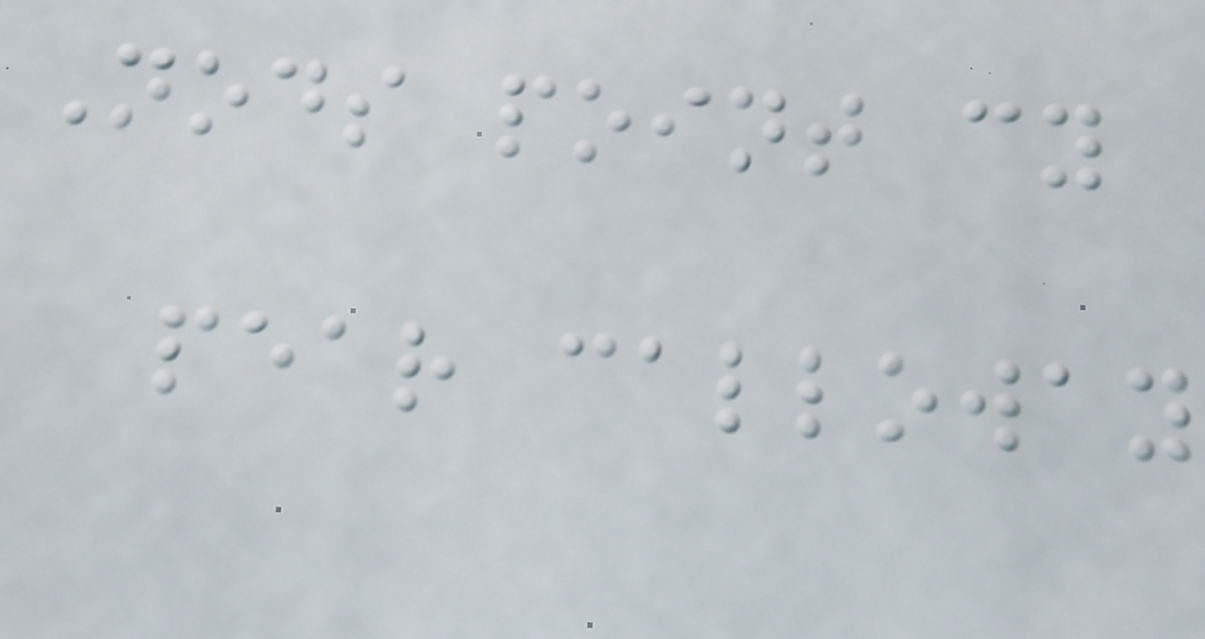Nods point cy
pear calloway
